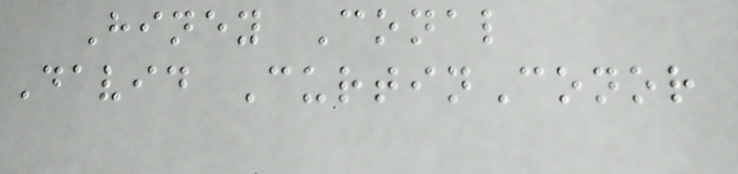Hiney Conal
David CurtinConor
